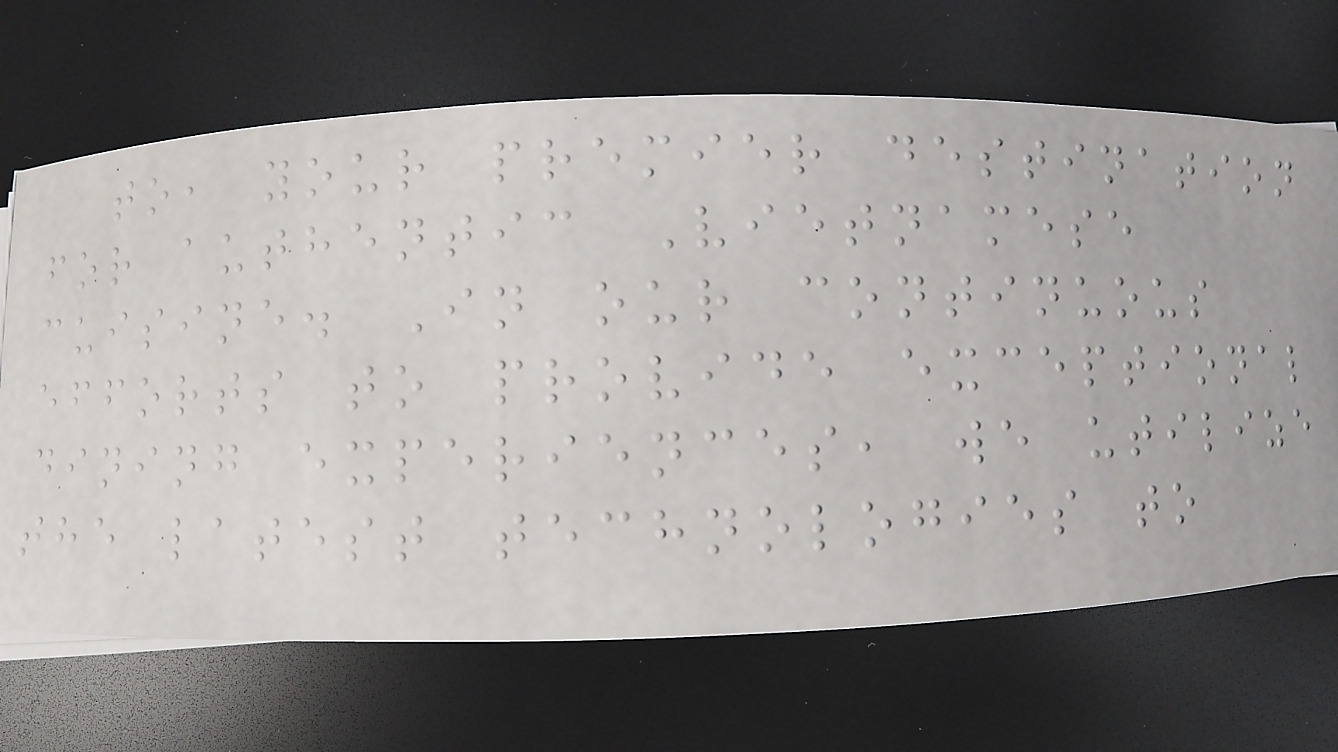to, your premier destination
for authentic Vietnamese
cuisine. In our continuous
efforts to provide exceptional
dining experiences, we utilize
the latest technologies to
